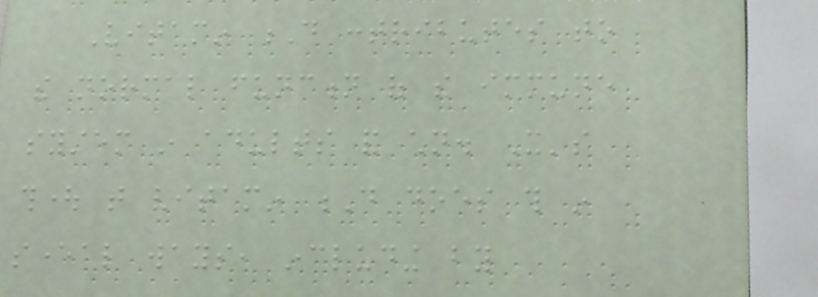Vitamin D contributes to
the normal function of the immune
system in adults and children. It's
thought that vitamin D does this in
several ways, including by
